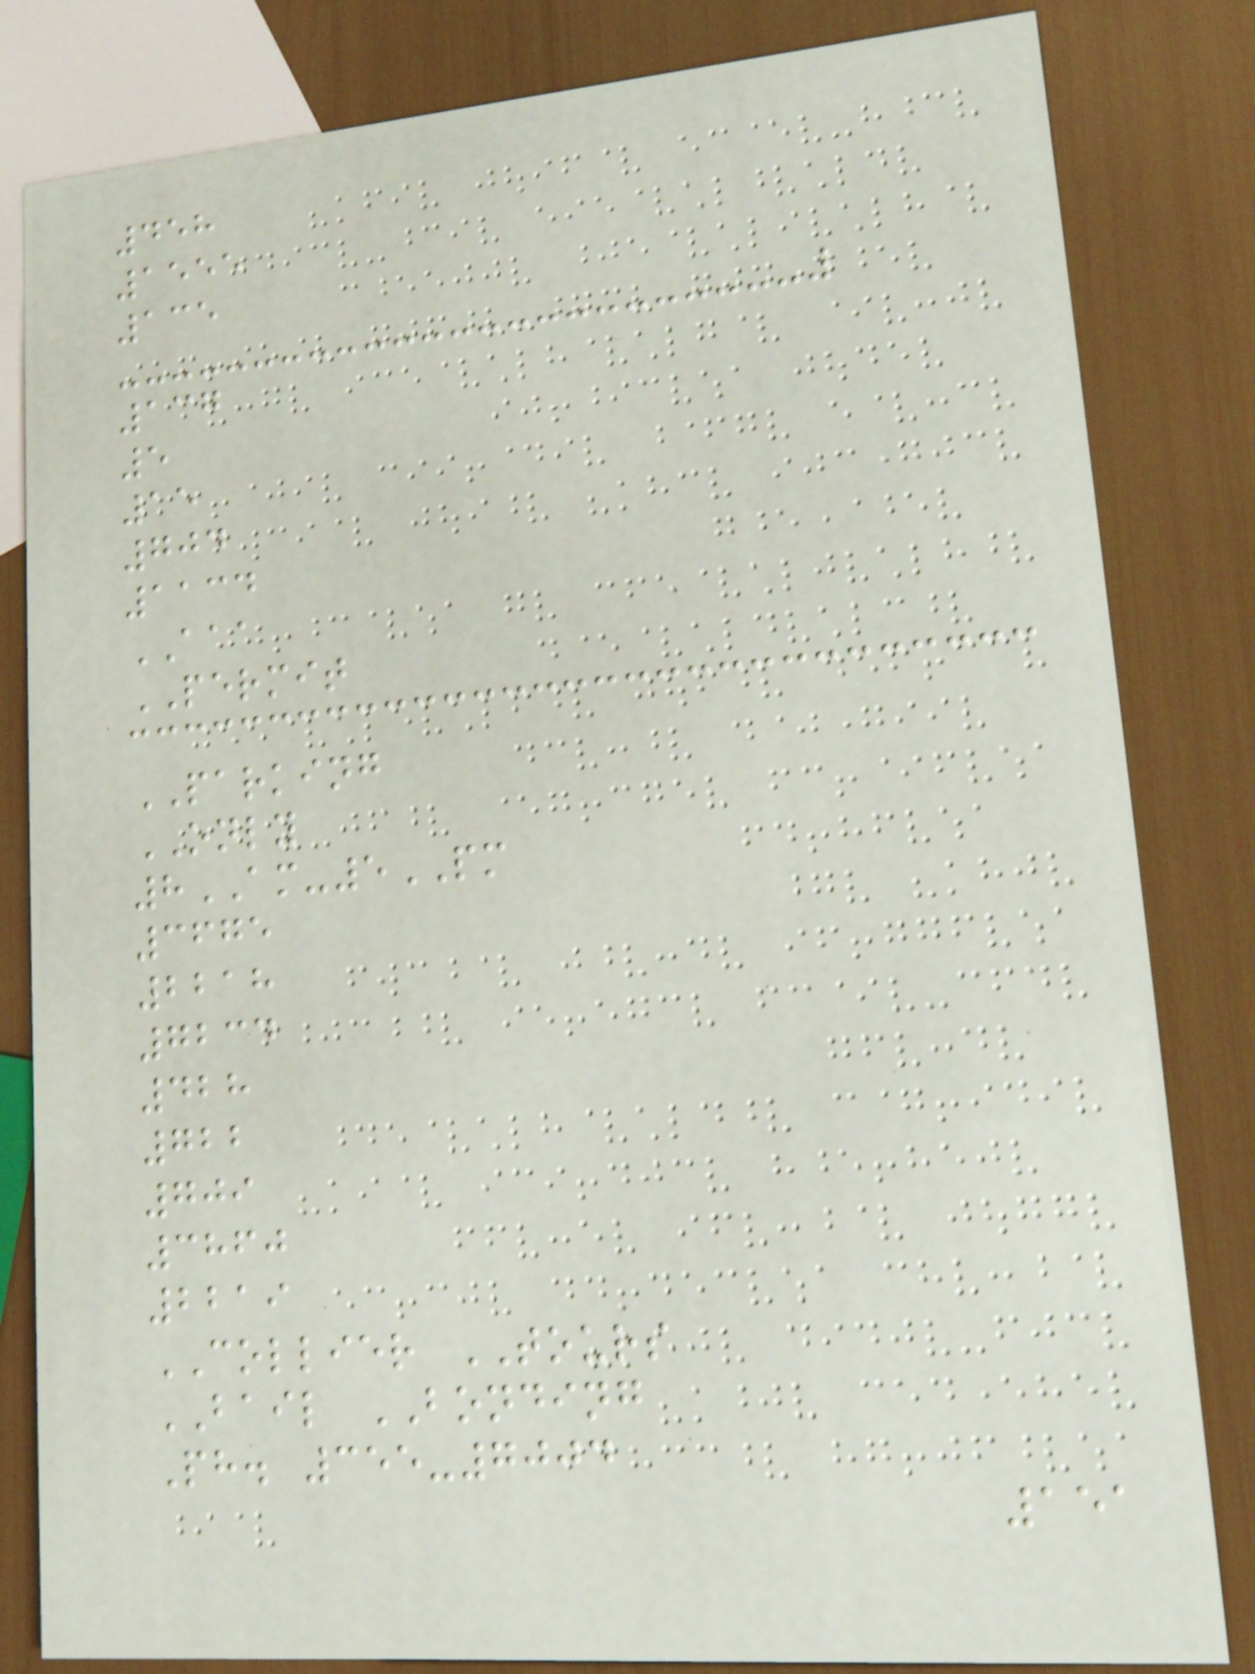458
1555
135
137
5
15
704
1134
AAA
PERMIT
PARKING
ONLY
8AM-5PM
3675
2218
7234
428
722
709
3860
2219
COLLIER TOURS
BAIL BONDING
Ph. 355-7004
151
